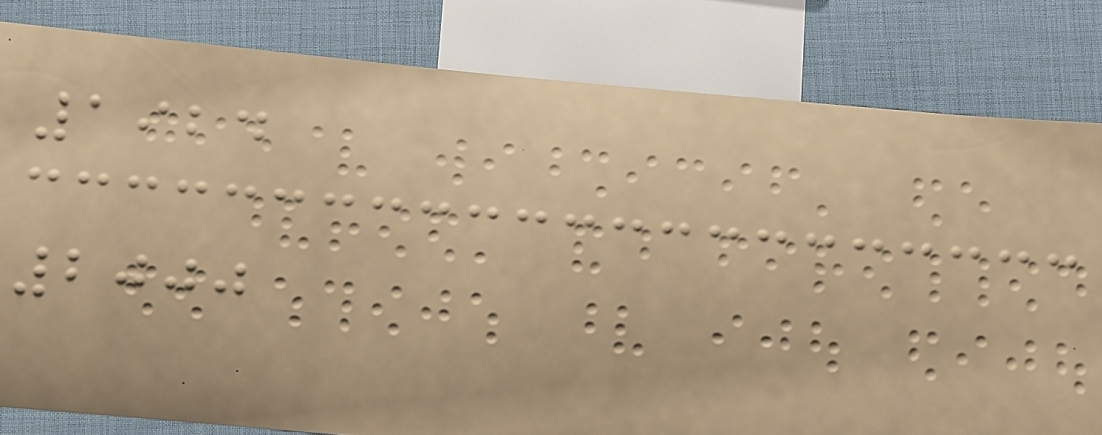1924
2000
